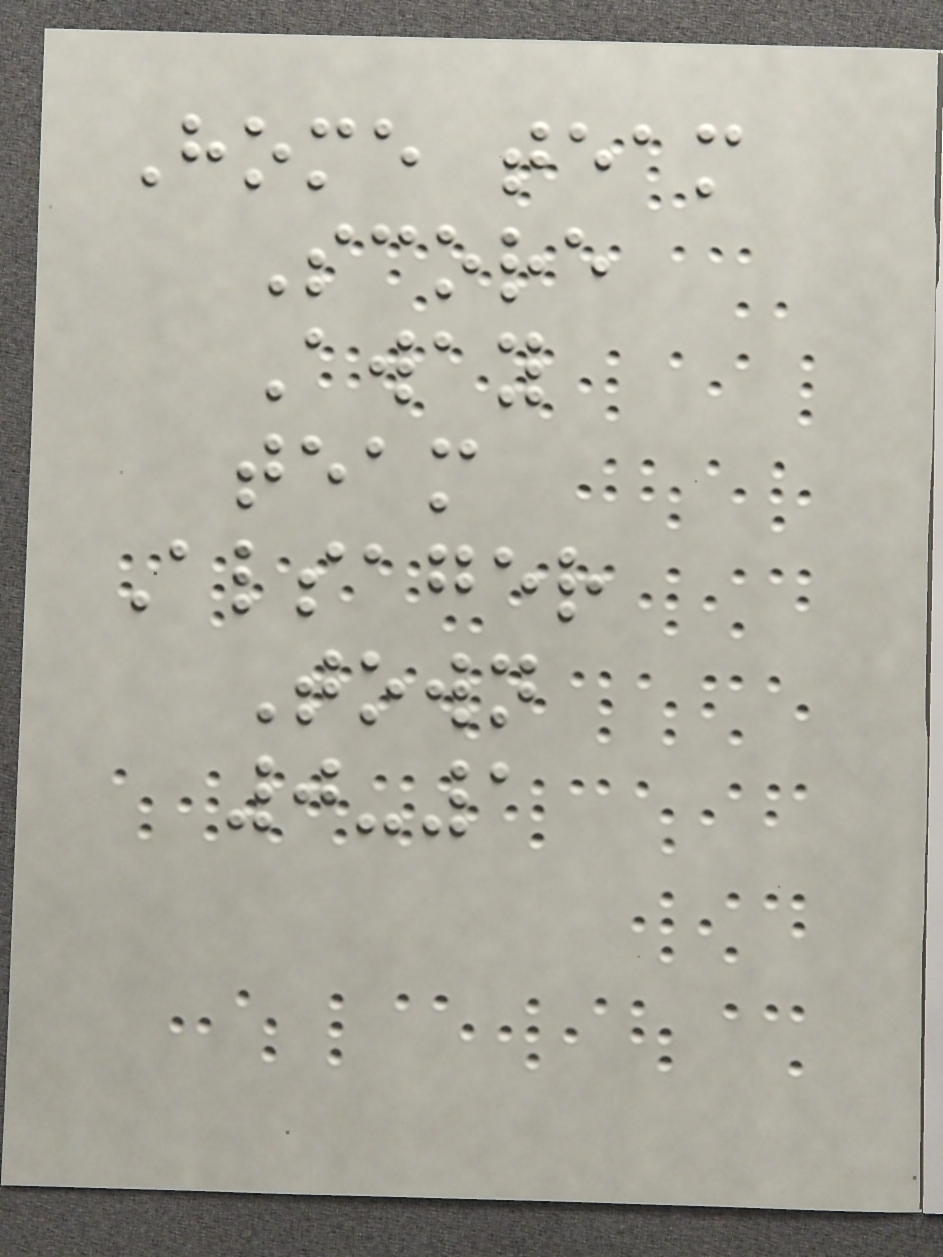Home team
Score
Away
team
Alsager
Town
0-1
